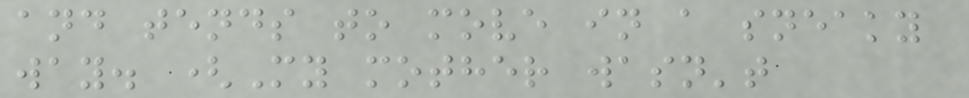and tends to move in a sneaky
way. (My mother wasn't
